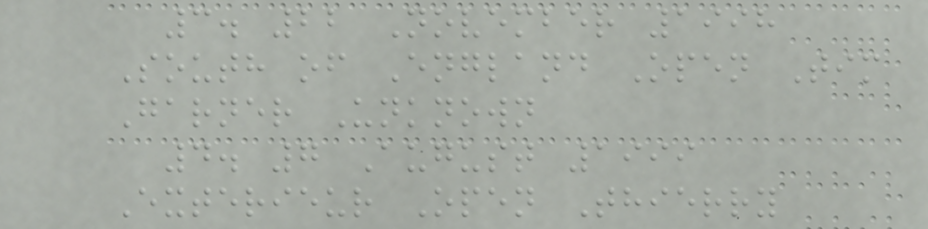3. 22 November 1998
South of England Open Tim
Garner Unknown
4. 7 August 1999
Exterieur Open Thierry
